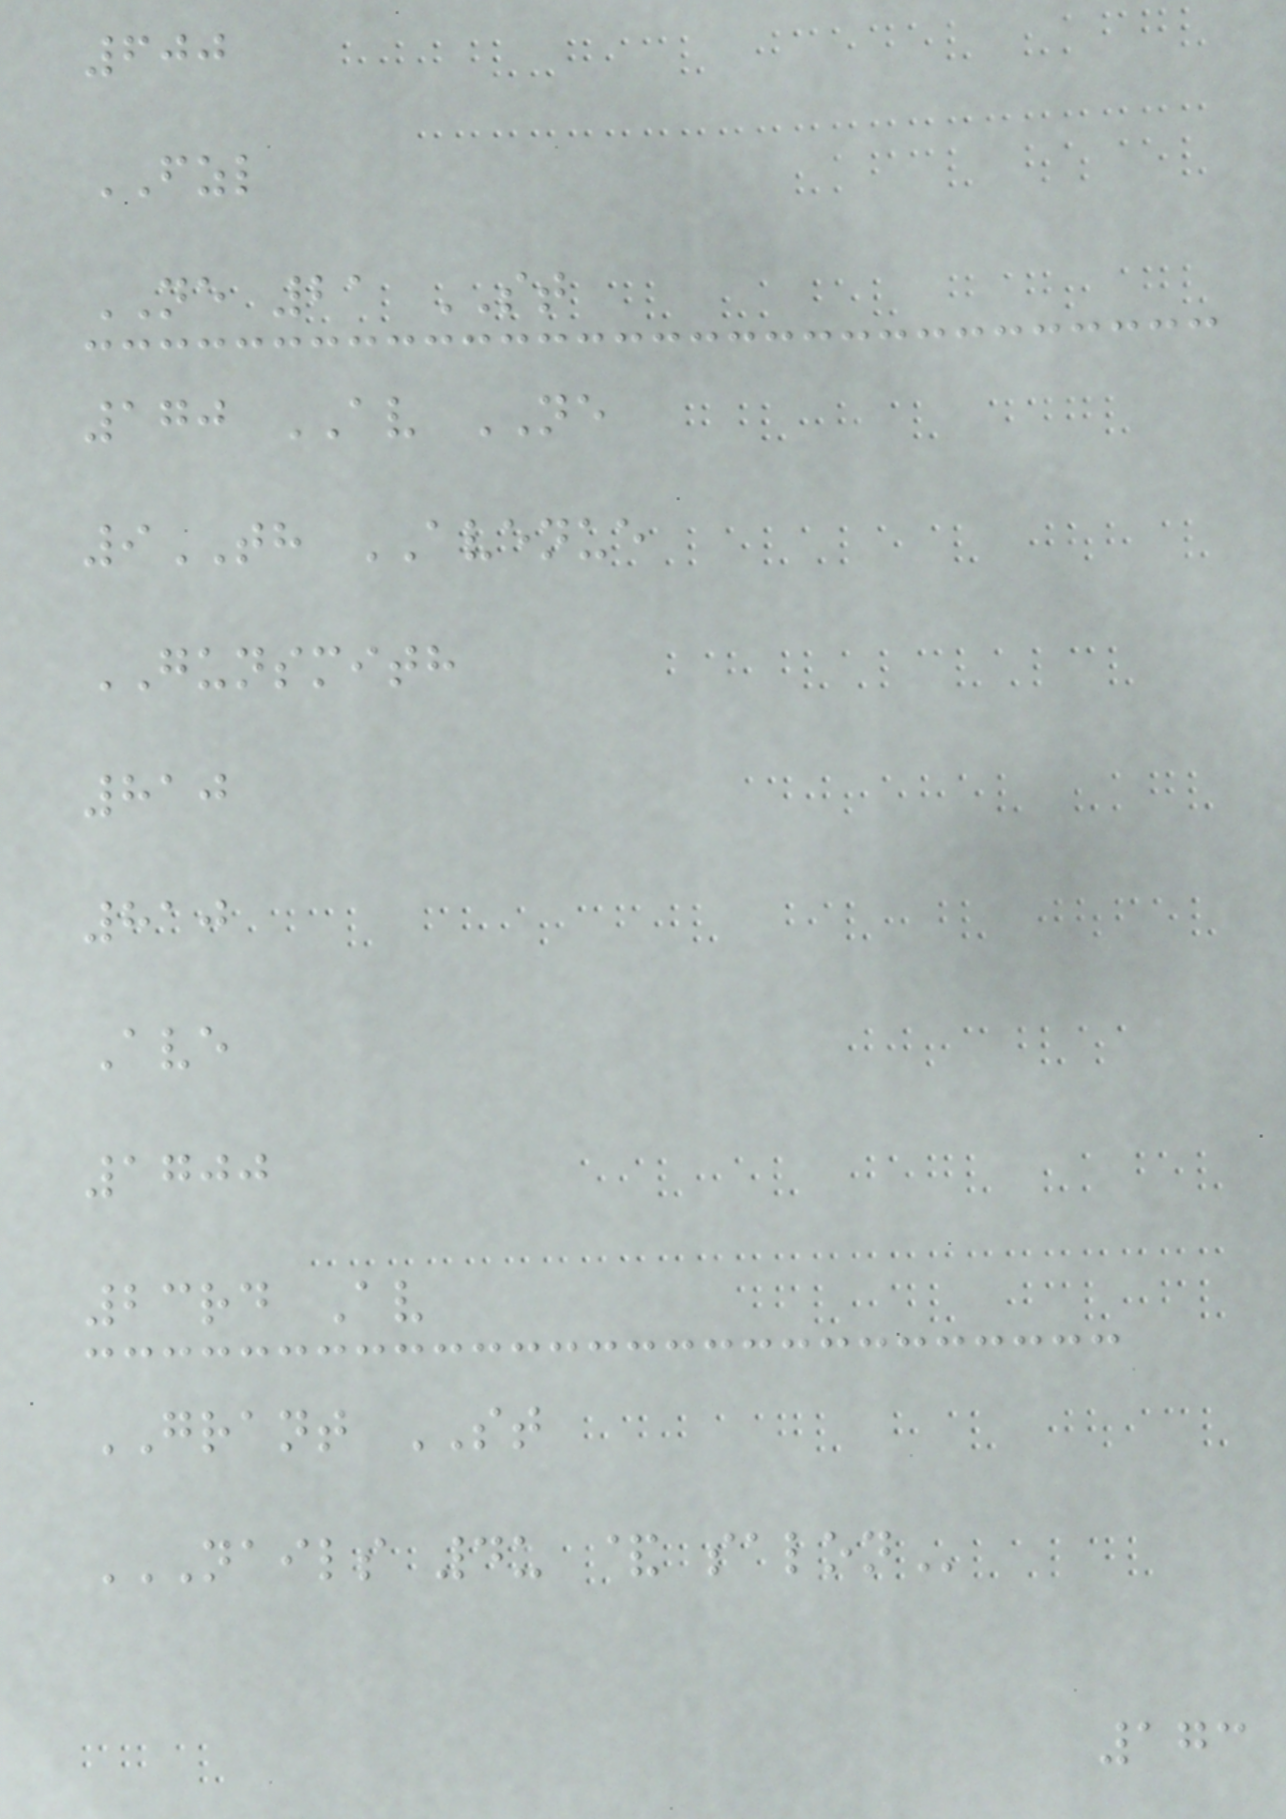600
FZL
NE 21 ST
170 AV NE
9TH AVENUE
GUNSMITH
810
810
Ave
1700
23rd Av
GRANT ST
NAILS 4U & SALON
173
